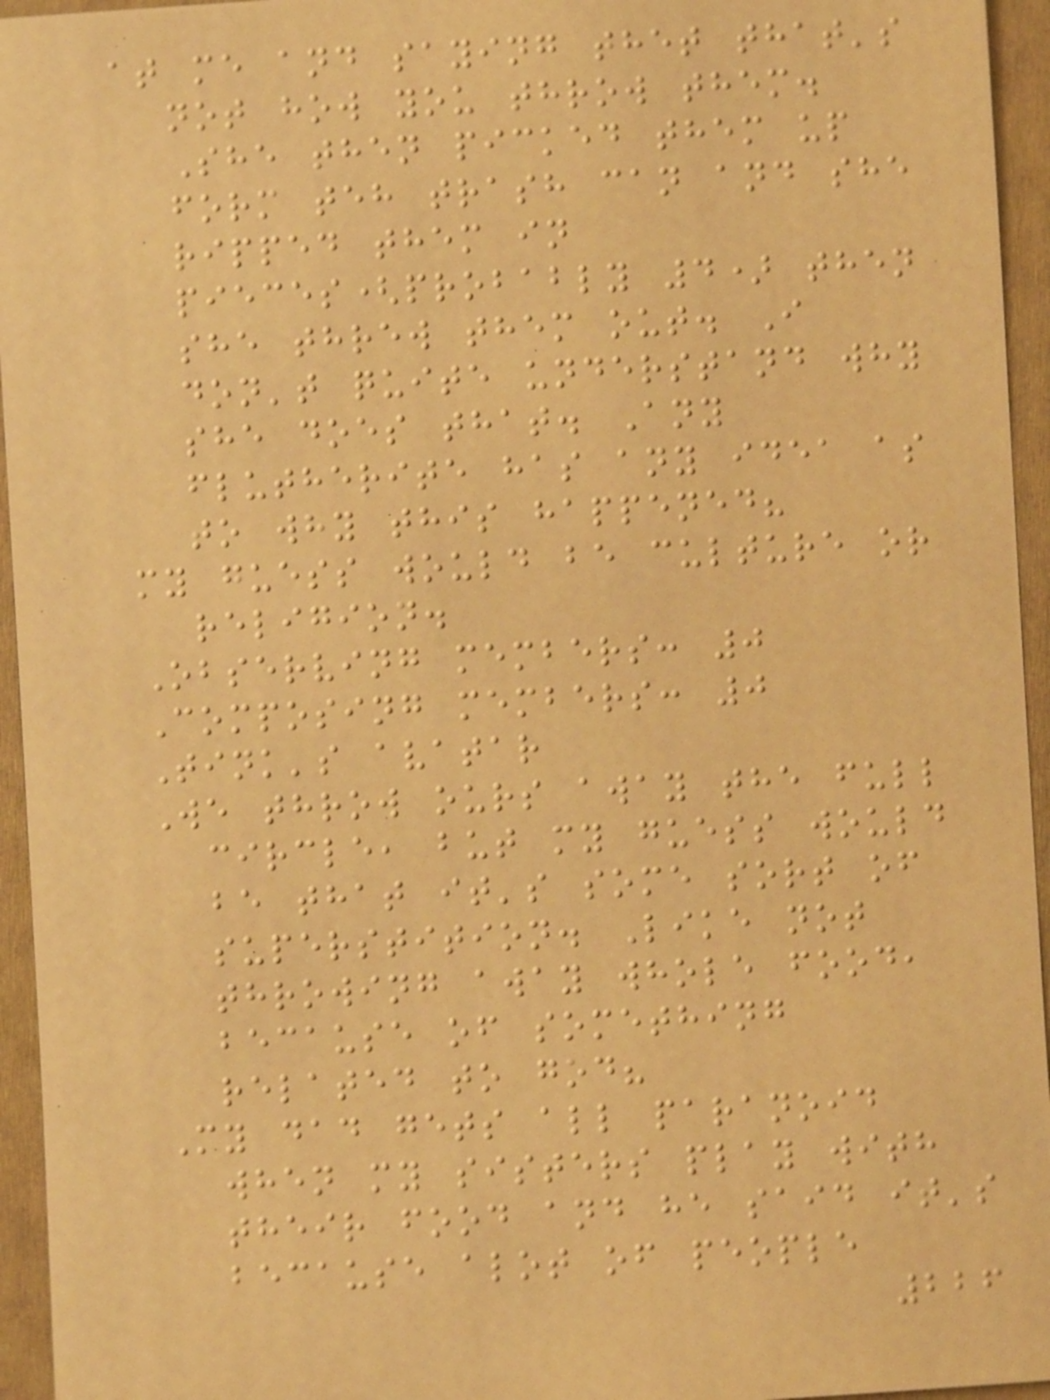at me and saying thet that's
not how you throw them.
She then picked them up
form teh trash can and she
ripped them in
pieces(probably 4) then
she threw them out. I
don't quite understand why
she does that. Any
flutherite has any idea as
to why this happened?
my guess would be culture or
religion.
Observing members: 0
Composing members: 0
Tink's avatar
We throw ours away the full
circle, but my guess would
be that it's some sort of
superstition. Like not
throwing away whole food,
because of something
related to god?
My dad gets all paranoid
when my sisters play with
their food and he said it's
because alot of people
226
